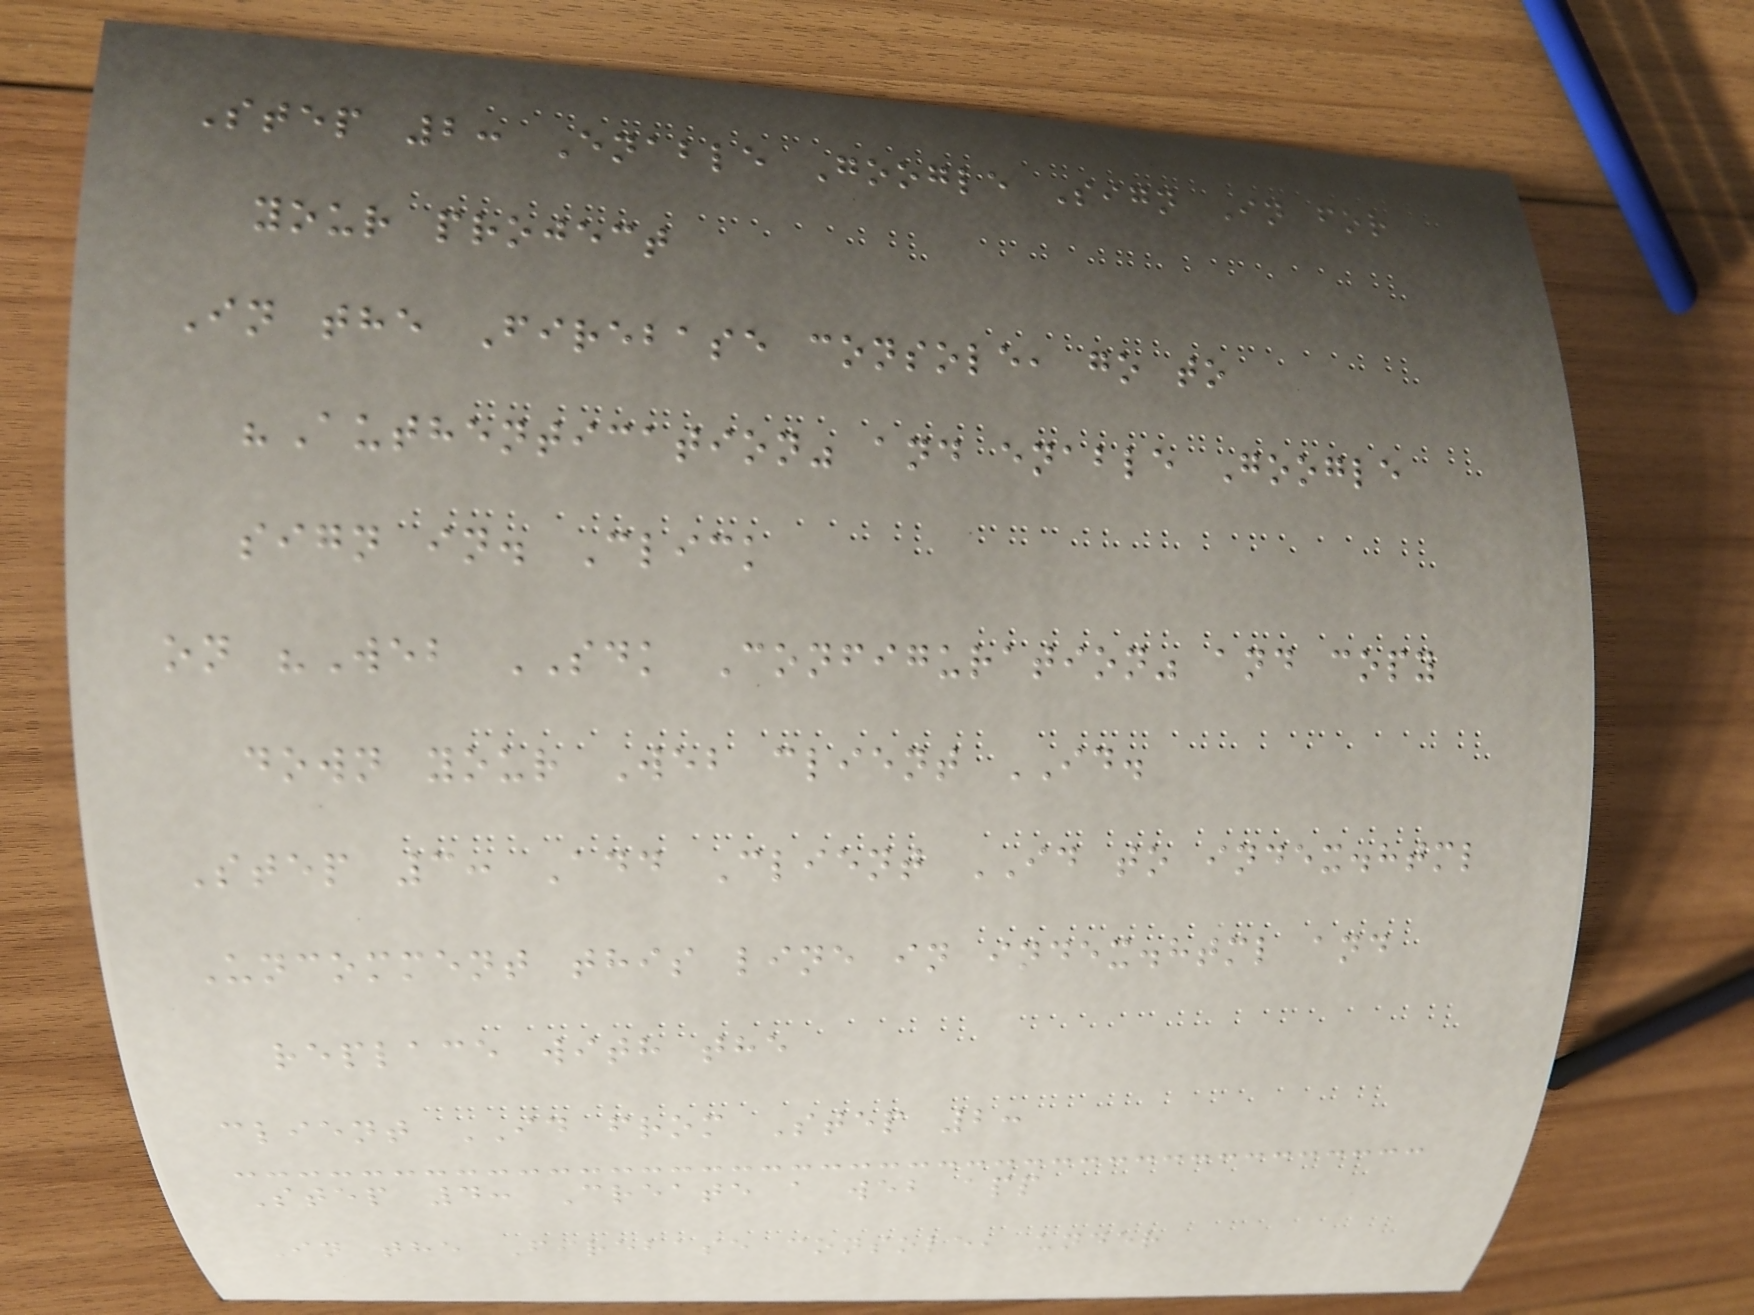Step 2: Enable Google Sign In for
your project
In the Firebase console, go to
"Authentication" and enable Google
sign in. Click
on "Web SDK Configuration" and copy
down your Web client ID.
Step 3: Add Client ID to index.html
Uncomment this line in index.html and
replace with the
client ID from Step 2:
Step 4: Create a web app
In the Firebase console, under
